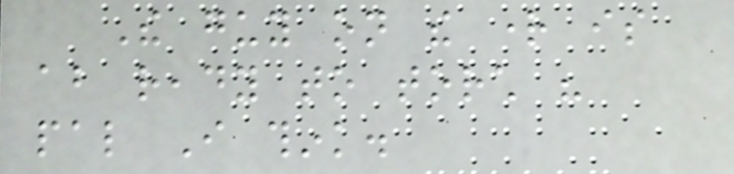The guy on the right is
about ready to torch his
pal I think.
